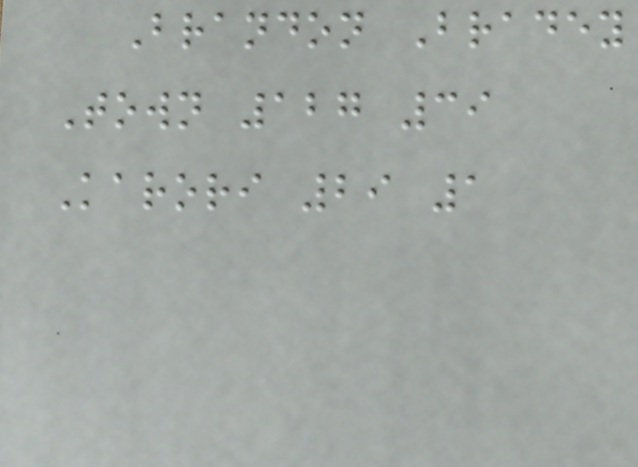Brandon Bradey
Town 127 39
Karori 29 1
